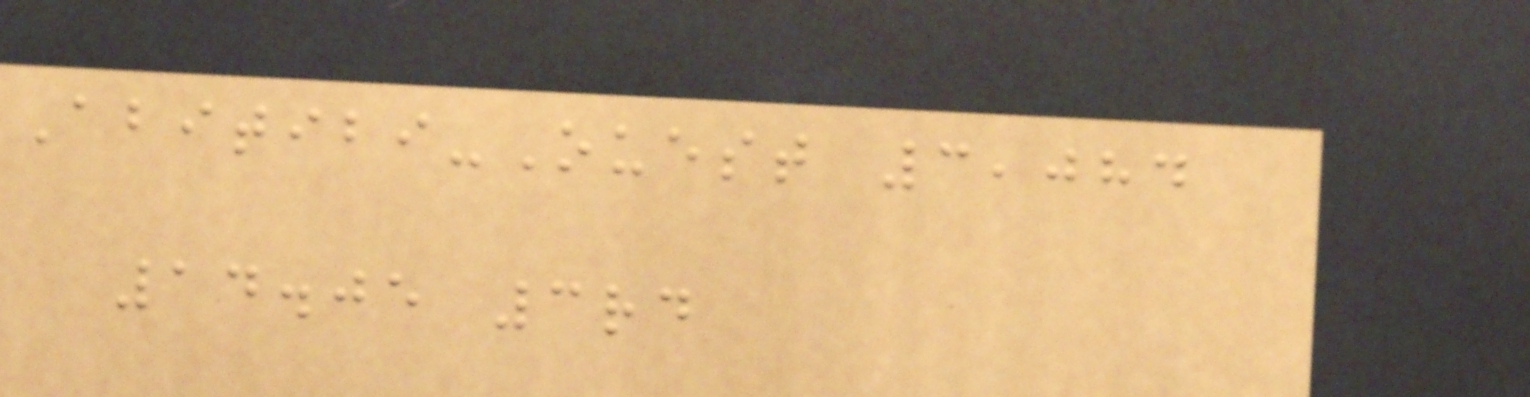Abitibi-Ouest 3,084
14.05 3rd
